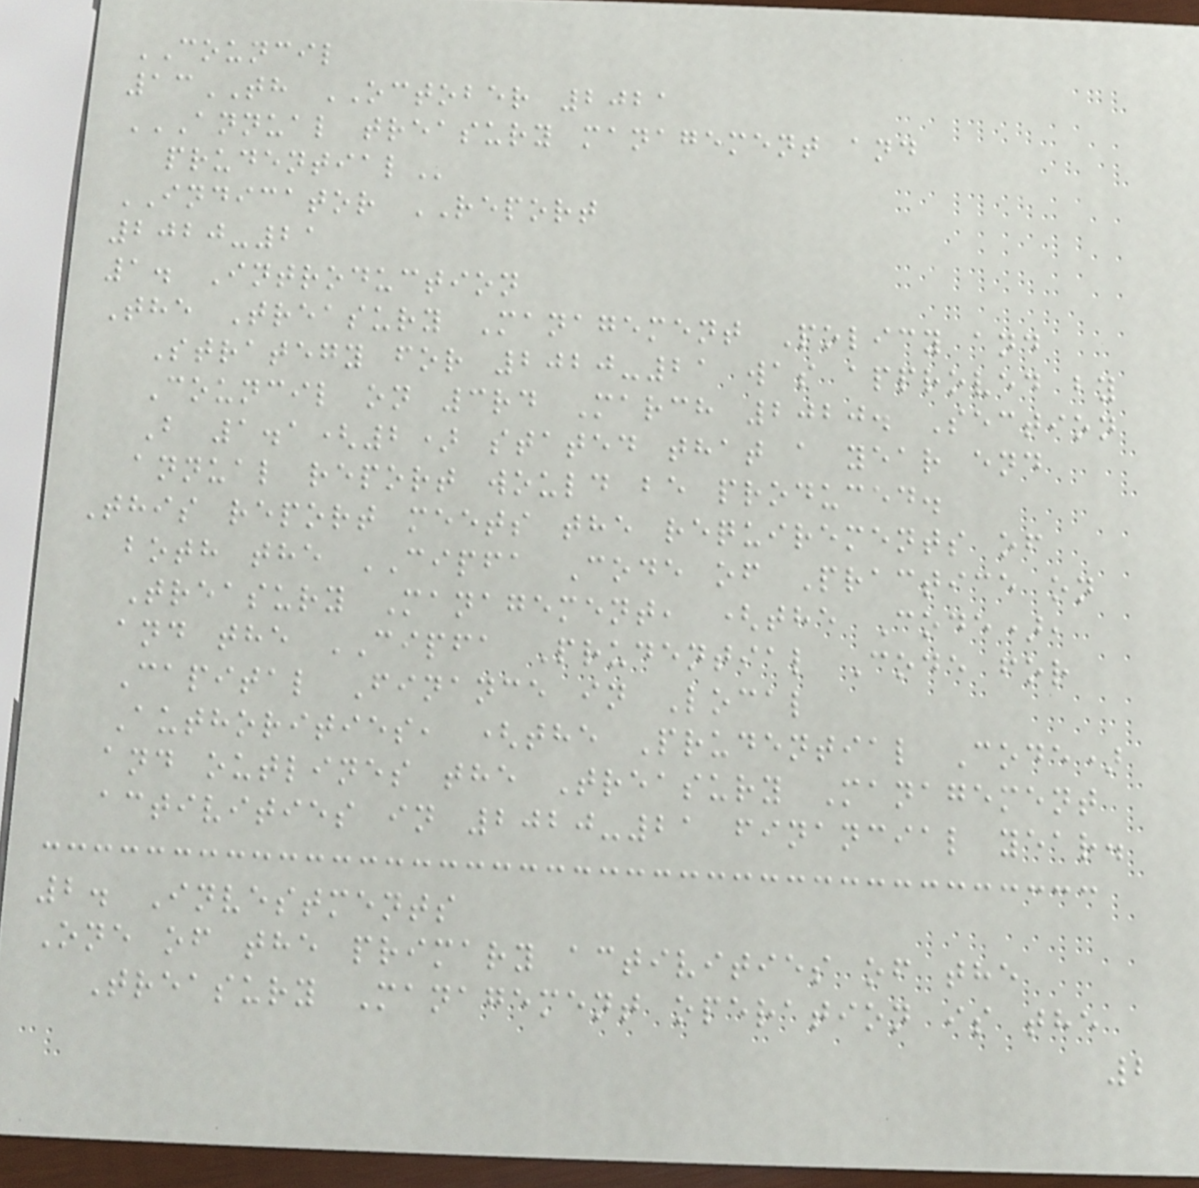COUNCIL
13TH OCTOBER 2021
ANNUAL TREASURY MANAGEMENT AND
PRUDENTIAL
INDICATOR REPORT
2020-21
1. Introduction
The Treasury Management Policy and
Strategy for 2020-21 was approved by
Council on 3rd March 2020. Section
B 1.1(2) stated that a year end
annual report would be produced.
This report meets the requirements of
both the CIPFA Code of Practice on
Treasury Management, (the Code),
and the CIPFA Prudential Code for
Capital Finance in Local
Authorities, (the Prudential Code)
and outlines the Treasury Management
activities in 2020-21 financial year.
2. Investments
One of the primary activities of the
Treasury Management operation is the
2
